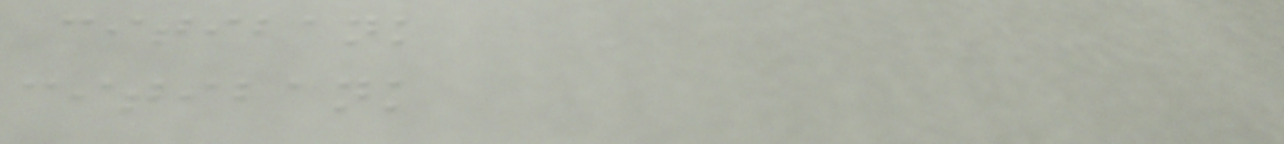citibank
citibank
